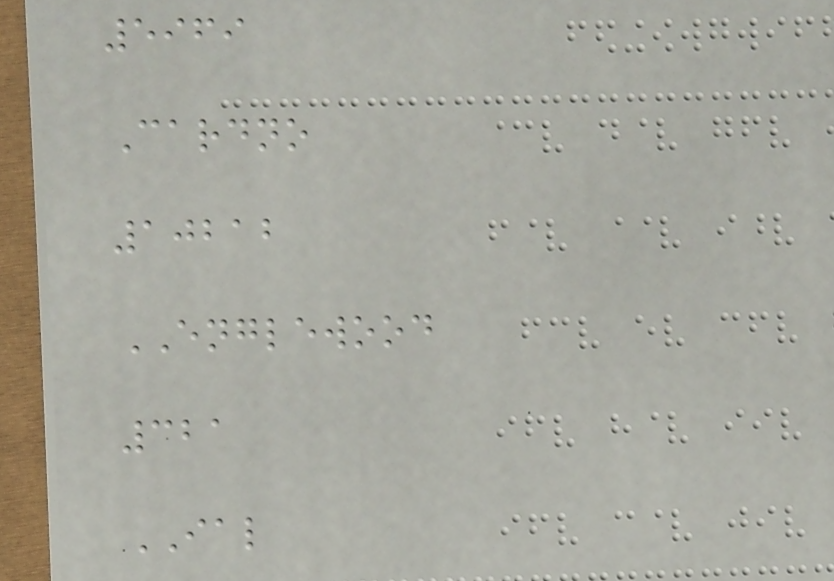5969
Cardno
10212
ENGLEWOOD
321
IAL
